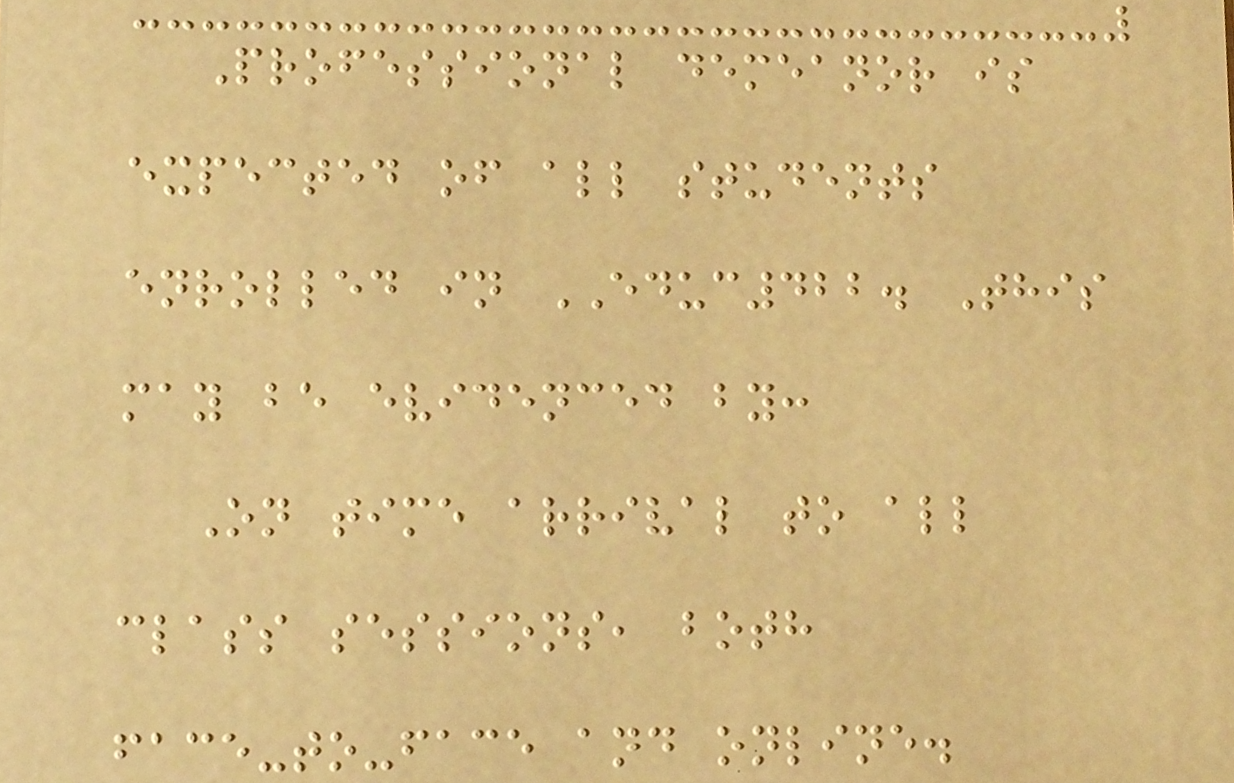Professional demeanor is
expected of all students
enrolled in EDUC422. This
may be evidenced by:
On time arrival to all
class sessions, both
face-to-face and online.
